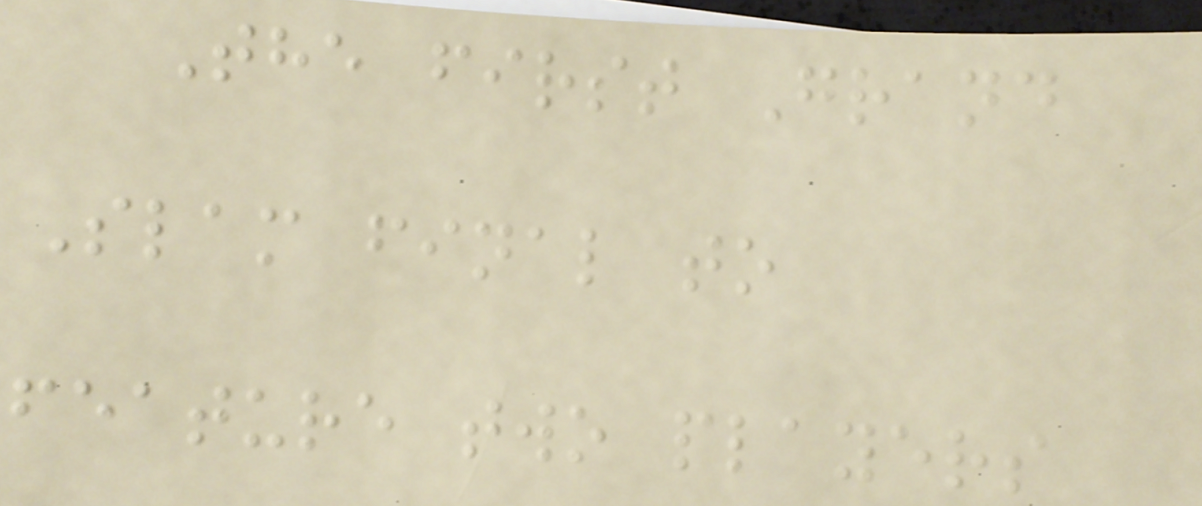The first Grand
Slam final to
feature two players
